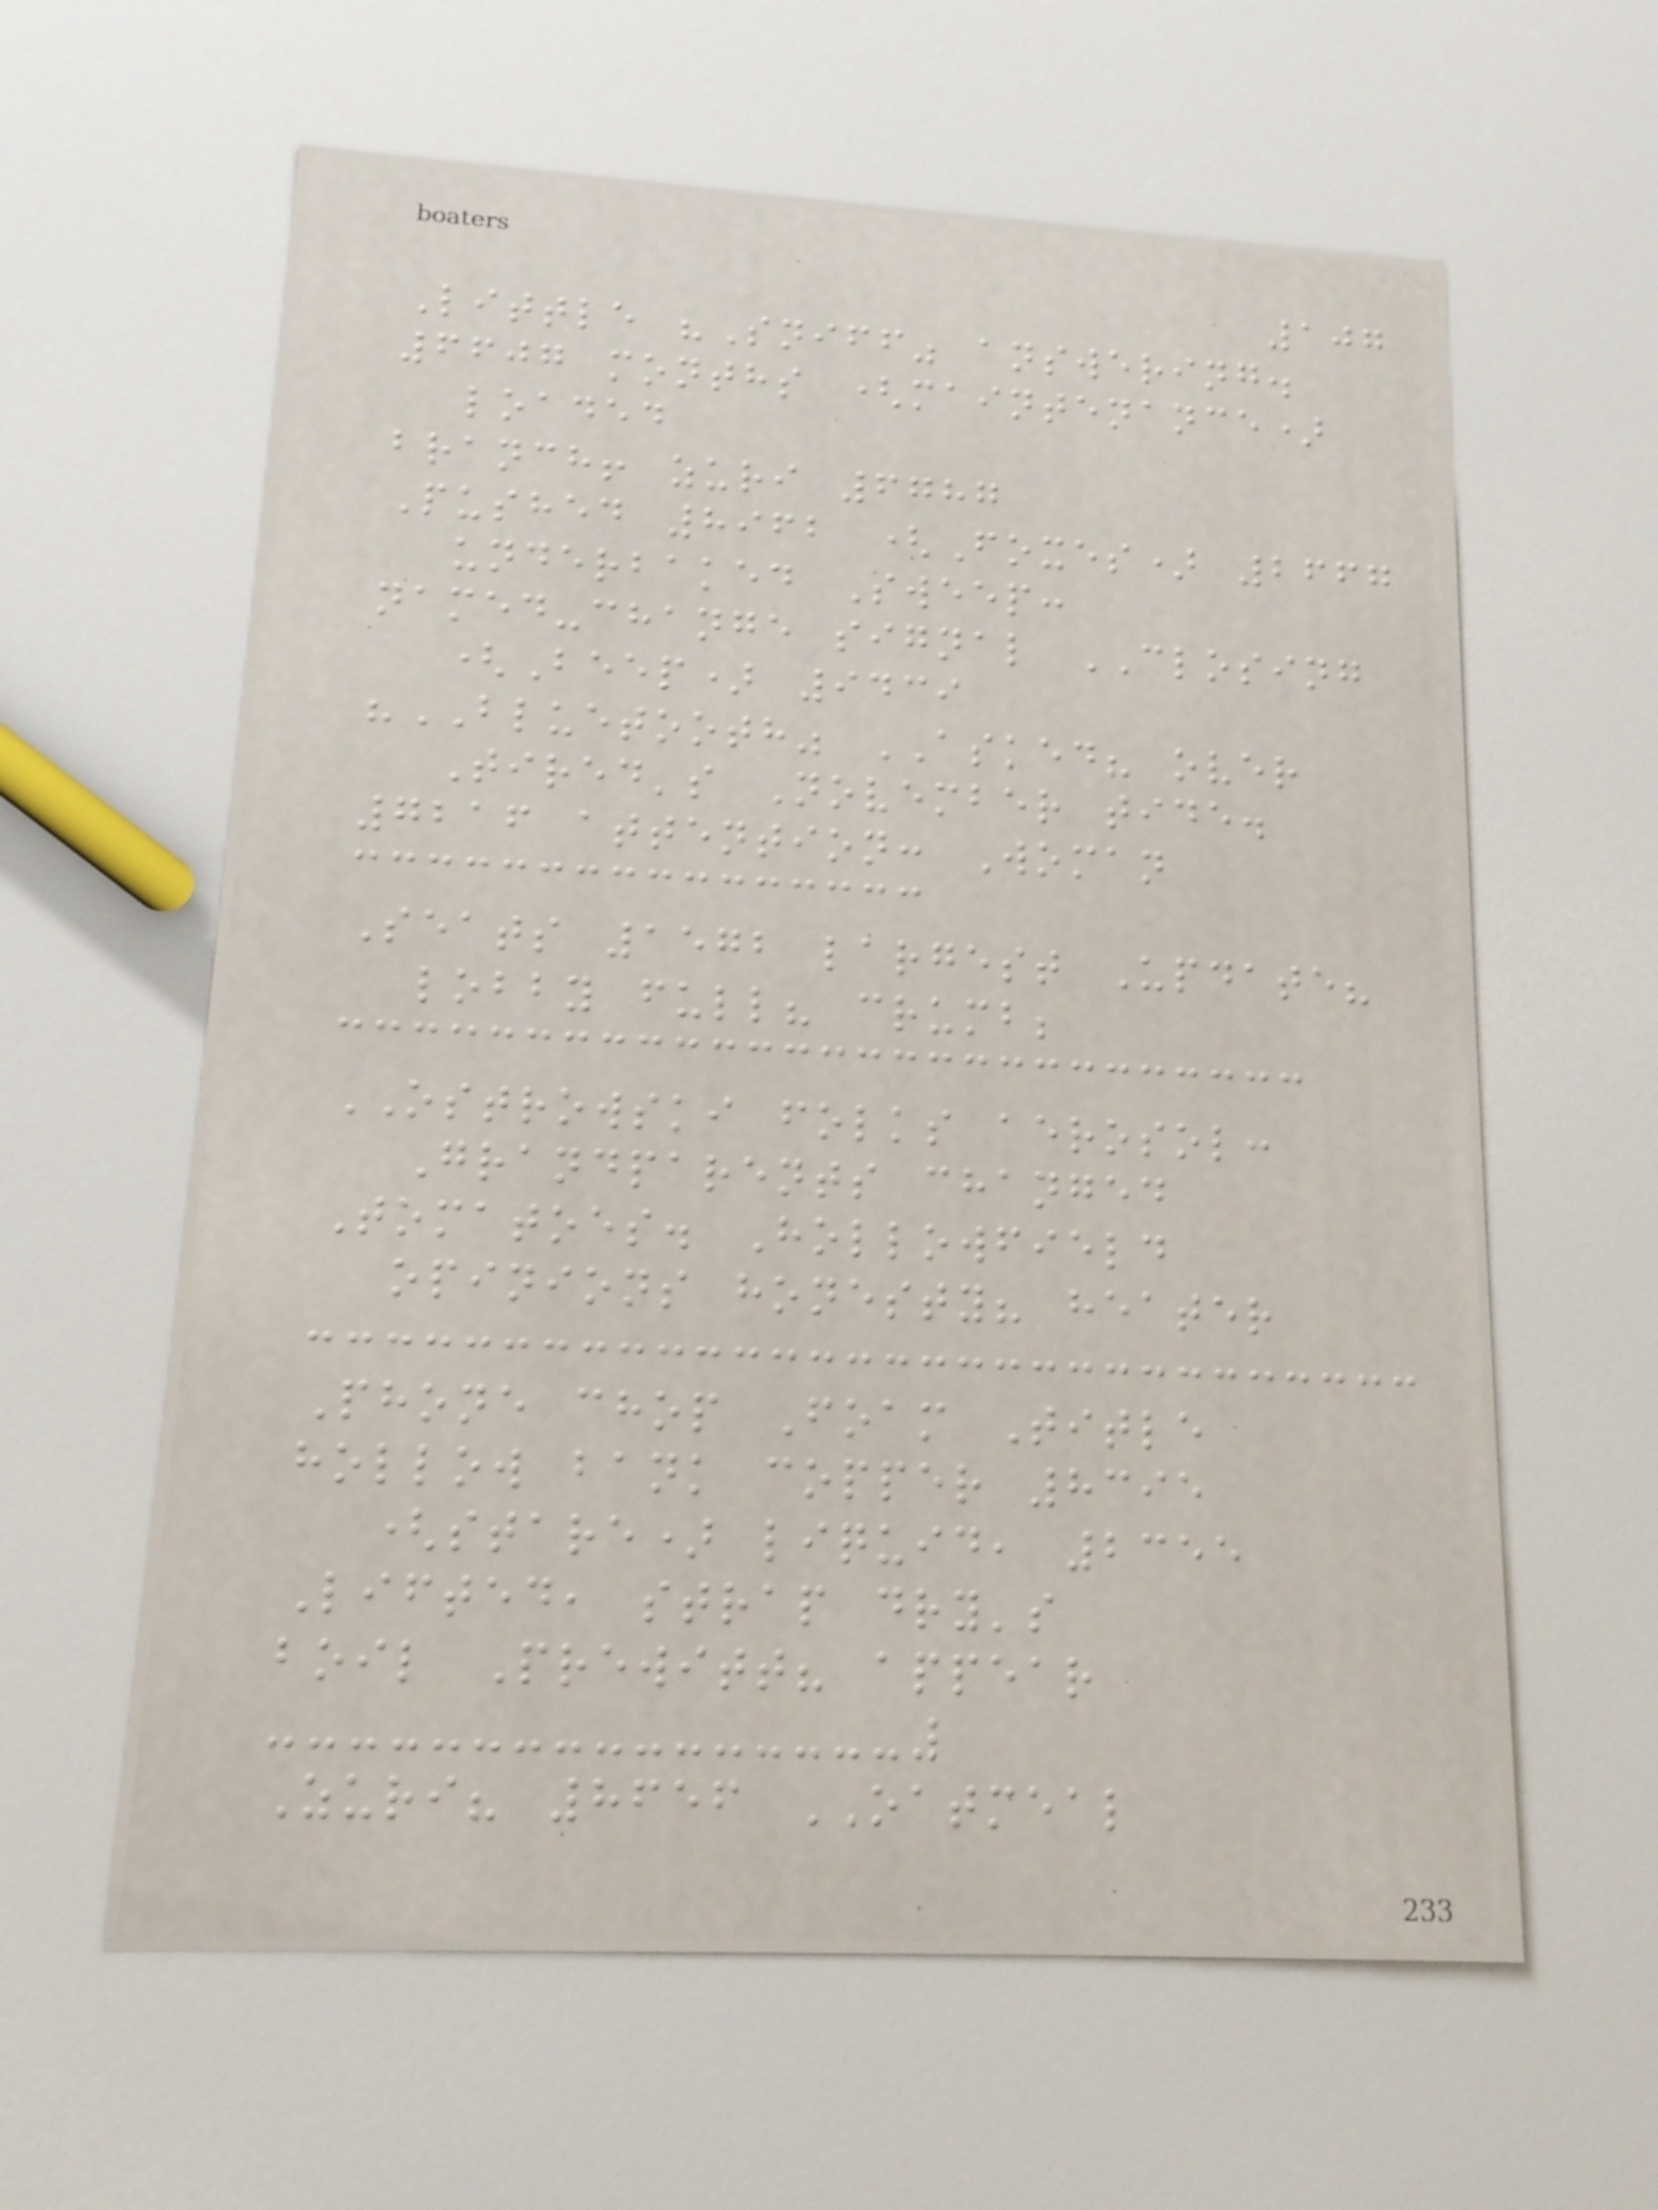107
Little "Sniff" answering.
6607 months (maintenance)
loaded
branch! zuri 6787
Pushed 8962 (Foxes) 2667
underbaked Sweep:
named-change signal CLOSING
(Beep) 9439
"BLUETOOTH" ASKED? over
Tired's November tide.
7216 attention: Woman
Seats 1572 largest Update?
lobby full? crumb;
OSTROWSKI folks aerosol:
Grandparents changed
Tomatoes. Hollowfield
opinions honesty? heater
Phone chop Foam Title
hollow bank copper 8395
(stare) liquid, 2355
Lifted, strap dry's
boil Prewitt? appear
Zuri? 8656 OATMEAL
